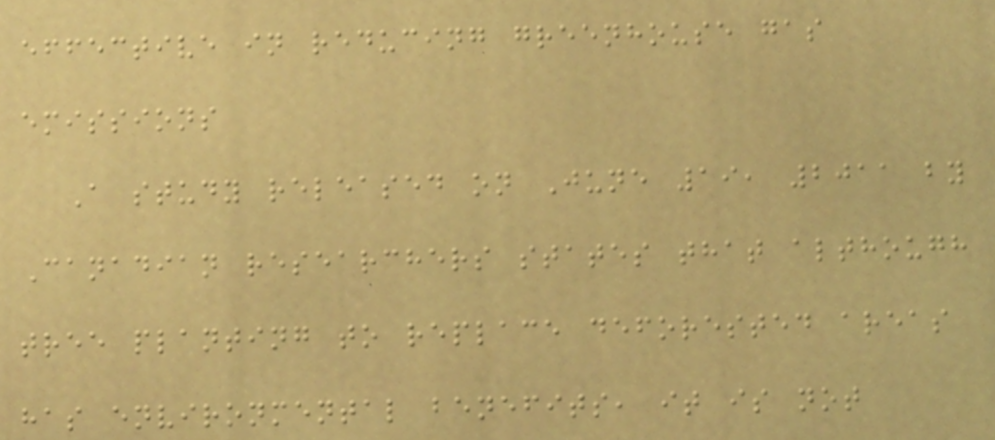effective in reducing greenhouse gas
emissions
A study released on June 19, 2011 by
Canadian researchers states that although
tree planting to replace deforested areas
has environmental benefits, it is not
